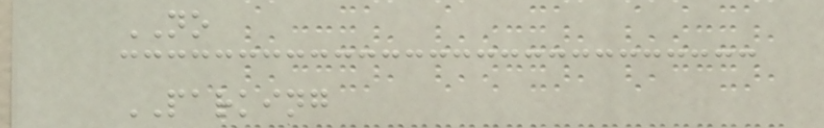NO
PARKING
